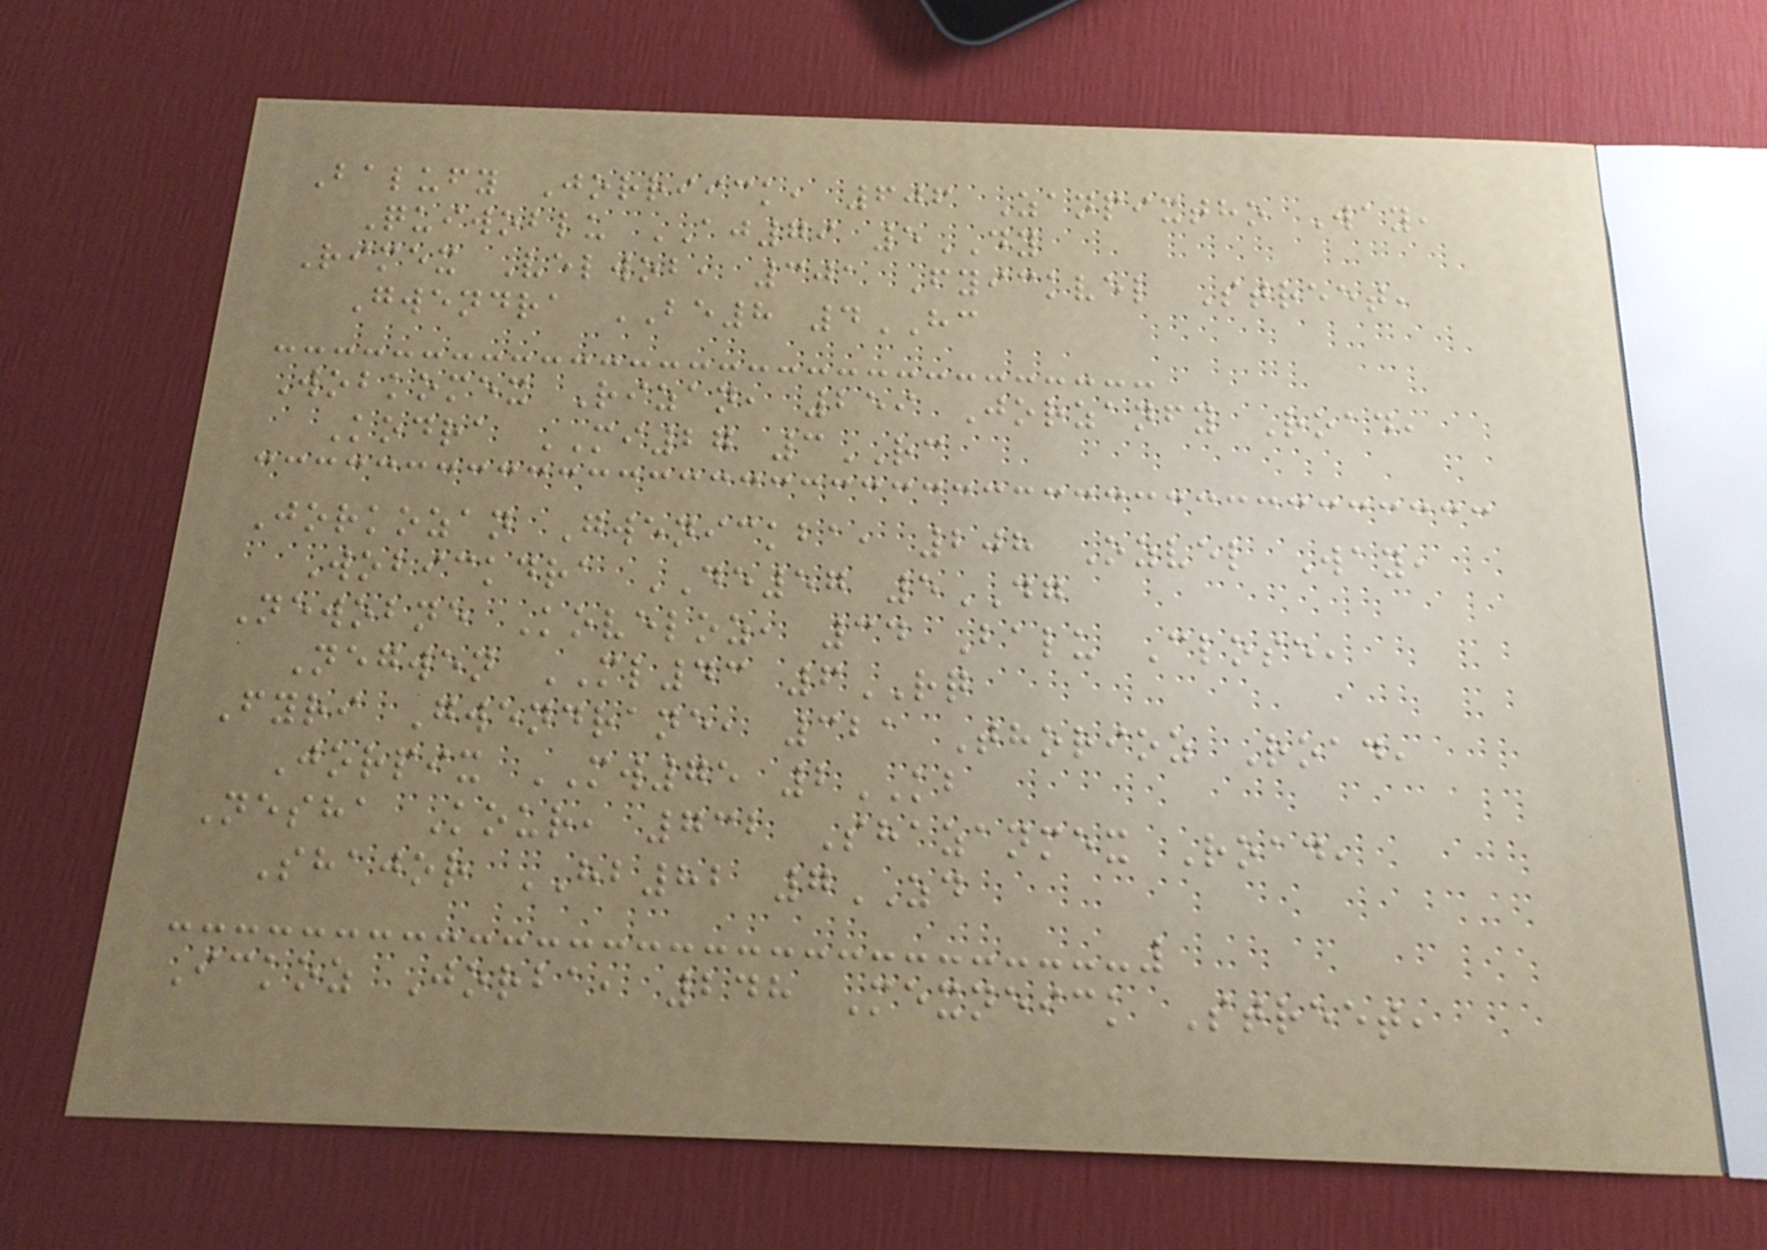Balufy Jorriick, 606 Zanpixtho Way,
Quiwoblu AJ79 5DY
Rimex Velwob, 301 Fyickvel Street,
Gwendra BE8 4HC
Wobkomex Rizan, 259 Jorzanfy Road,
Kodra MI27 3RC
Jorkozan Gwenickba, 208 Ozvel Way,
Wobickdra DE57 5DG
Newobne Koveloz, 34 Balu Close,
Negwen ML43 6RQ
Fyri Gwendrane, 321 Thorioz Road,
Jorpix MW75 2KB
Nesha Kour, 732 Shazanmex Road,
Shajor HB82 7ZD
Ickoz Jorba, 248 Mexneick Street,
